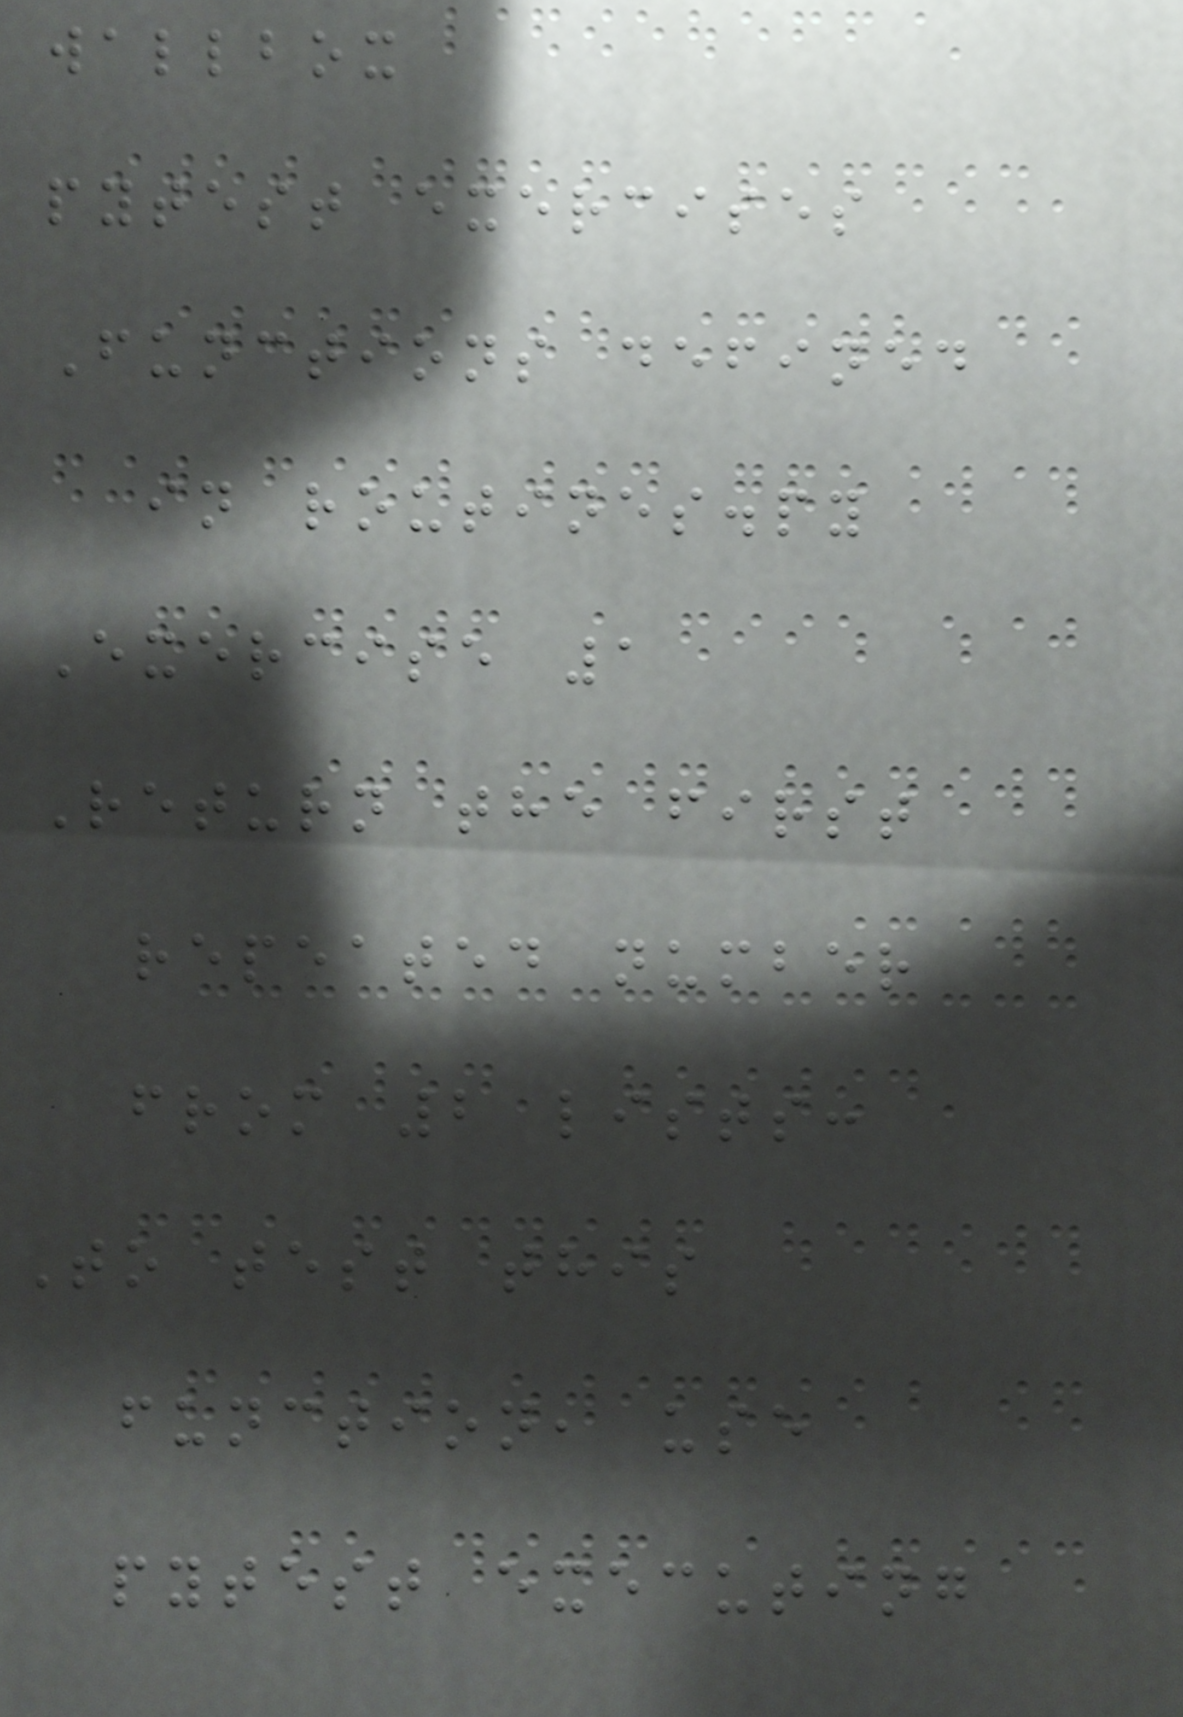wallbox
pytest exercises
Functions defined
in routines.py
Exercise 1
Return the first
repeated number
from 2 lists:
To test this
function, use
pytest executing
